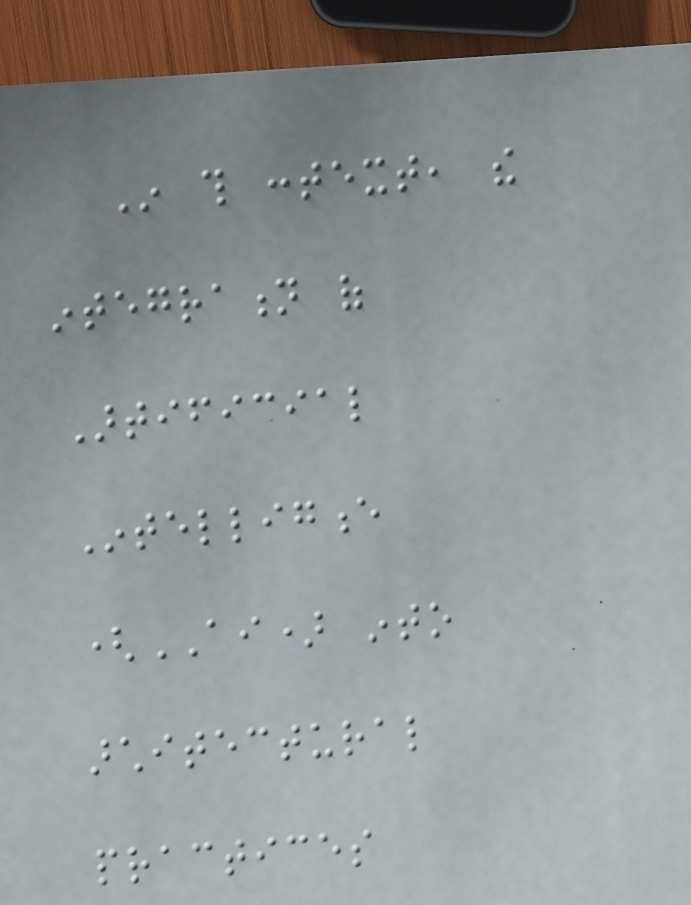In this context, the
integration of
Artificial
Intelligence
(AI) into
architectural
practices
